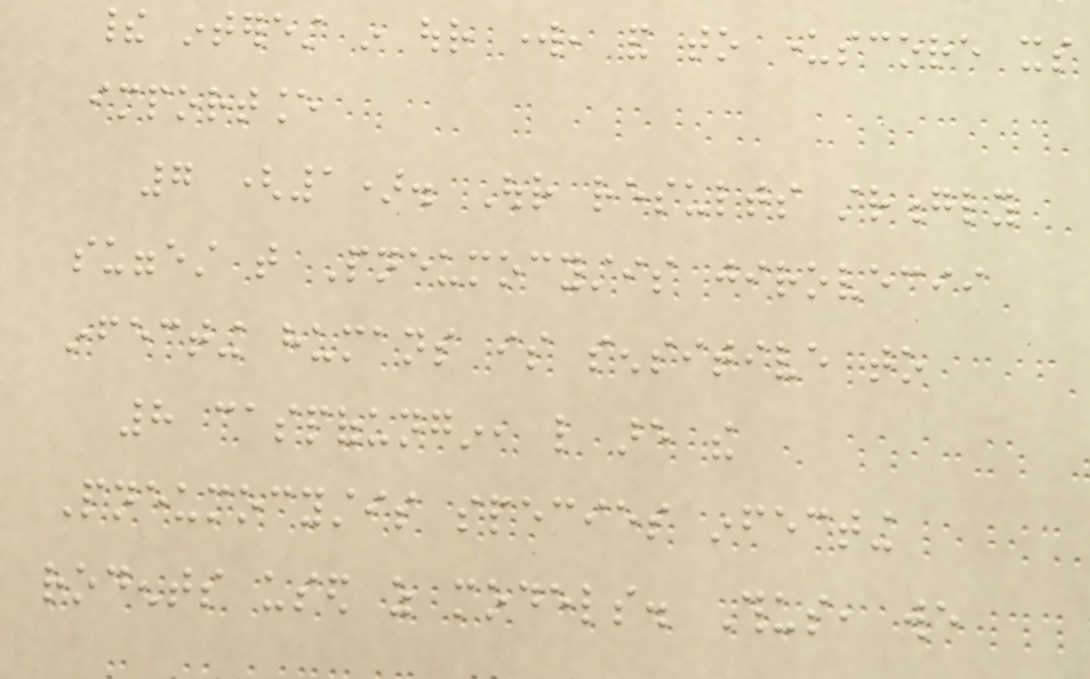their interest in our work, and to underscore its
importance
7 (1). Our results strongly
suggest that Pneumocystis jirovecii
infecting humans is sensitive to
8 caspofungin, like are the
Pneumocystis species infecting
rodents used as models. Thus, we
